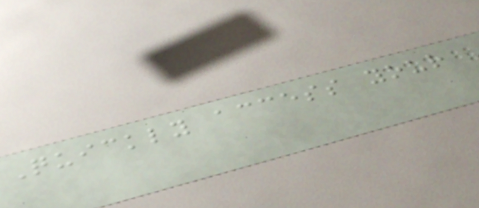Quickly access your
